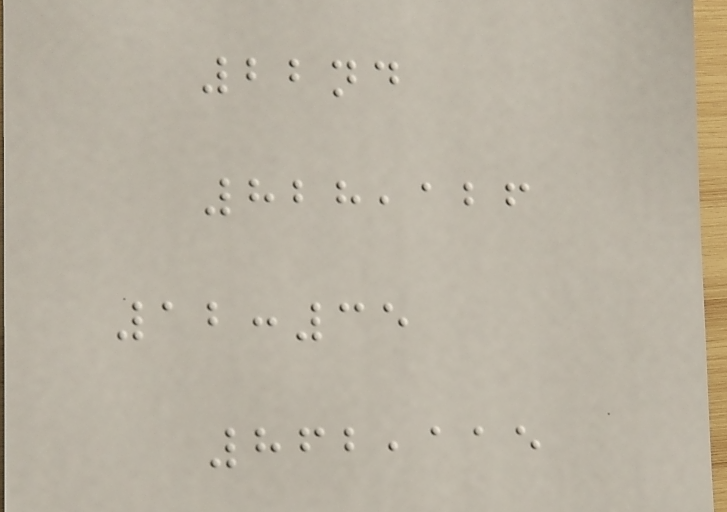22nd
828,126
12:35
862,115
